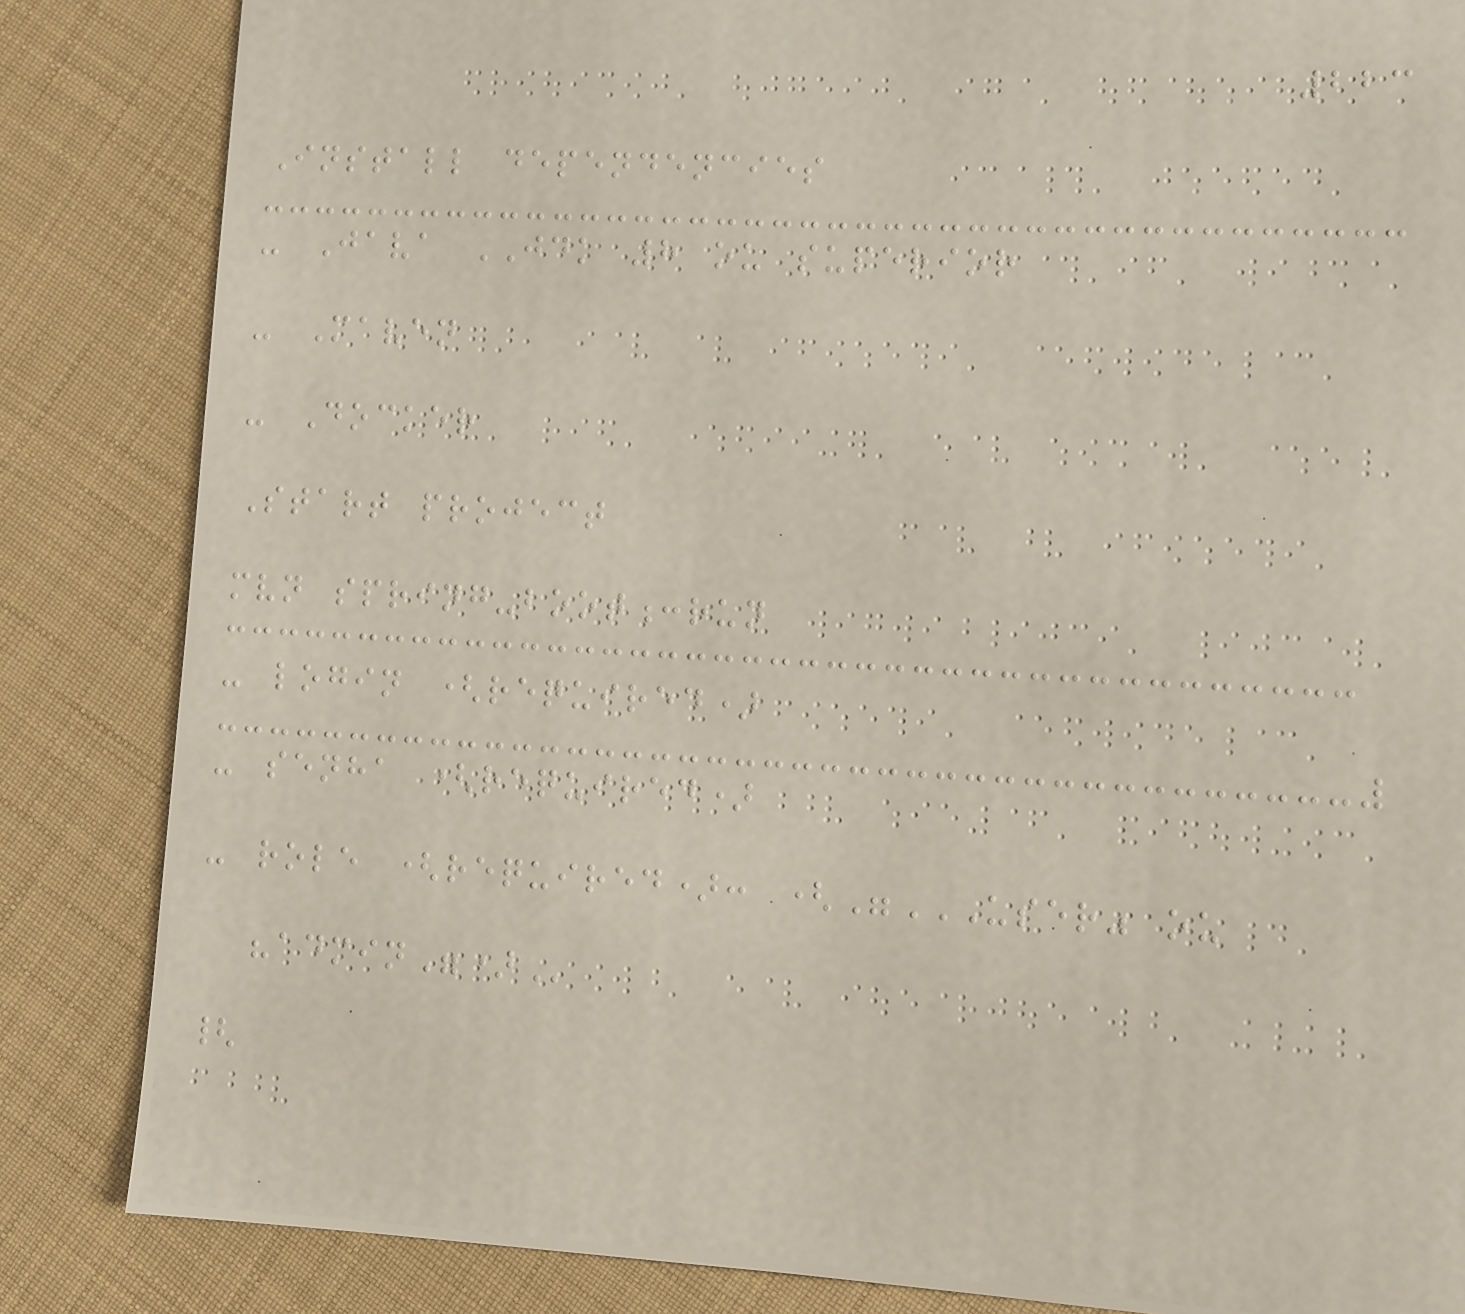223
Install dependencies
- Java JDK 8 ou superior
- Maven
- Docker
Start project
mvn spring-boot:run
- login (required)
- senha (required)
- role (required): ("USER" OU
"ADMIN")
{
